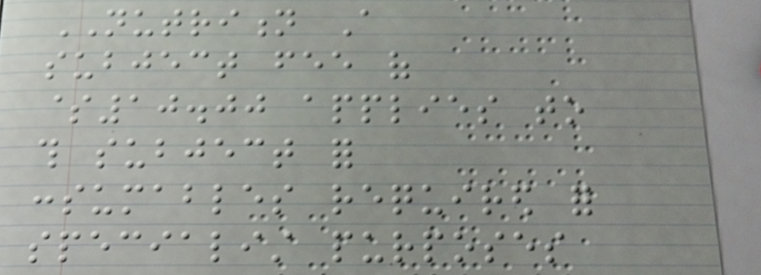NUTRITION A
subject fee of
$10.00 applies to
this subject for
consumables required for
specialist purposes
